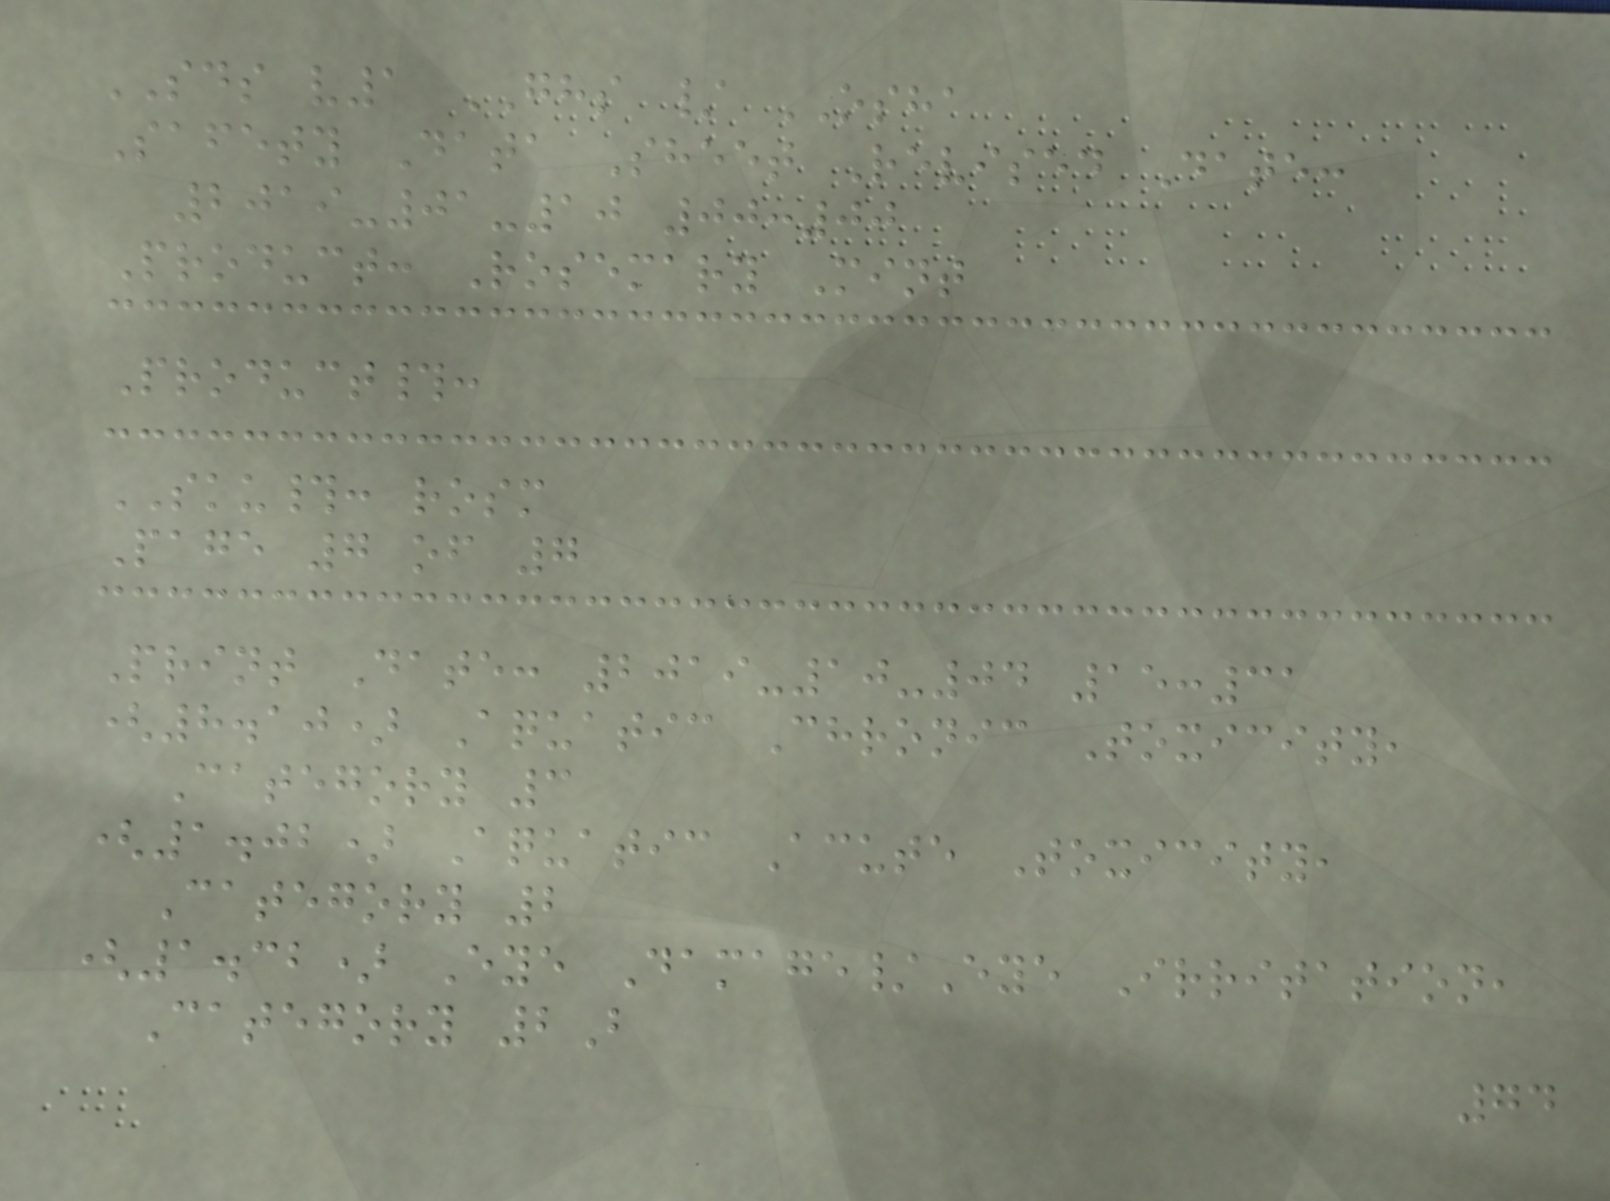SDS v1 GHS / OSHA
Safety Data Sheet Revised Date:
2019-01-10 00:00
Product: Rosemary Mint
Product#:
SKU#: rosm
Page 7 of 7
Print Date: 2019-10-04 15:31
(8.10) Aquatic Chronic Toxicity,
Category 3
(1.02) Aquatic Acute Toxicity,
Category 2
(1.32) Eye Damage/Eye Irritation,
Category 2B
74
